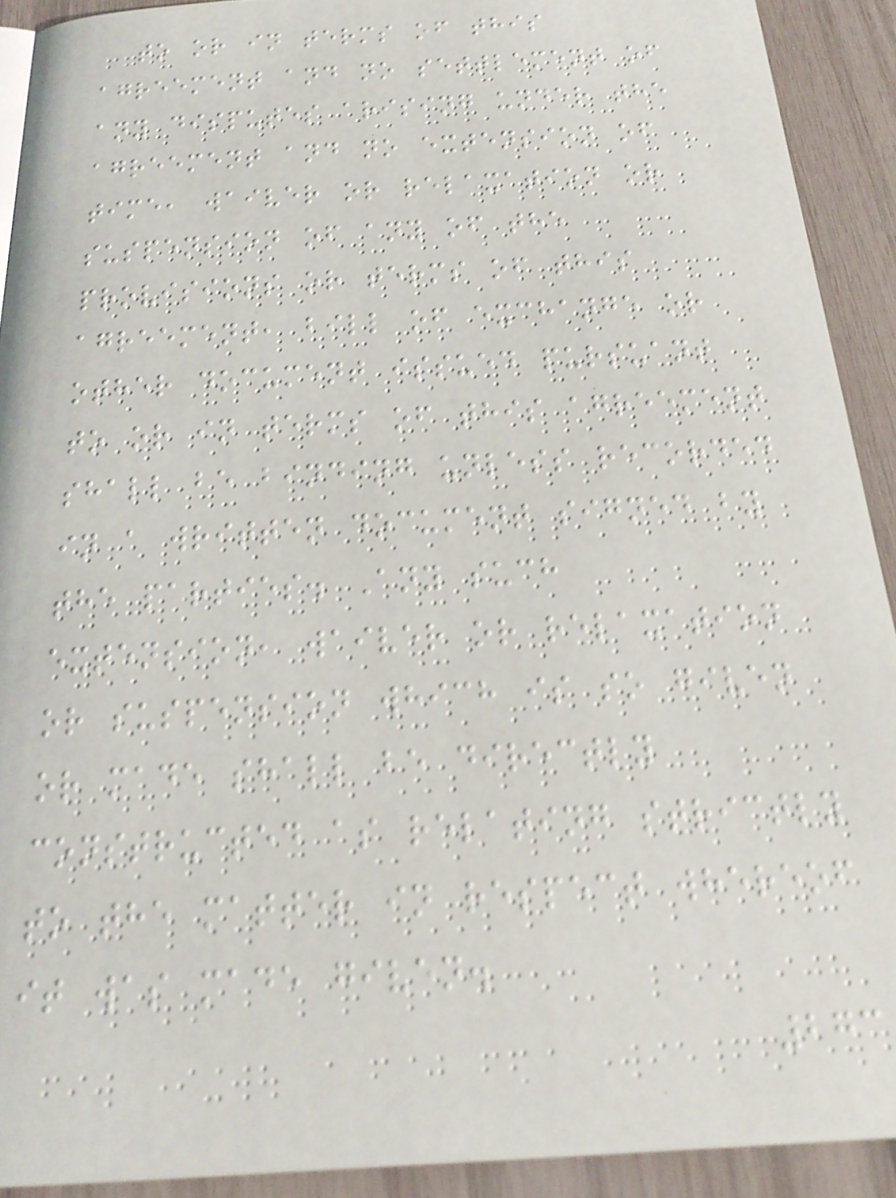to or in terms of this
agreement and no settlement of
any disputes arising under the
agreement and no extension of
time, waiver or relaxation or
suspension of any of the
provisions or terms of this
agreement, bill of exchange or
other document issued pursuant
to or in terms of this agreement
shall be binding unless recorded
in a written document signed by
the parties. Any such
extension, waiver or relaxation
or suspension which is so given
or made shall be directly
constructed as relating strictly
to the matter in respect whereof
it was made given.
273
